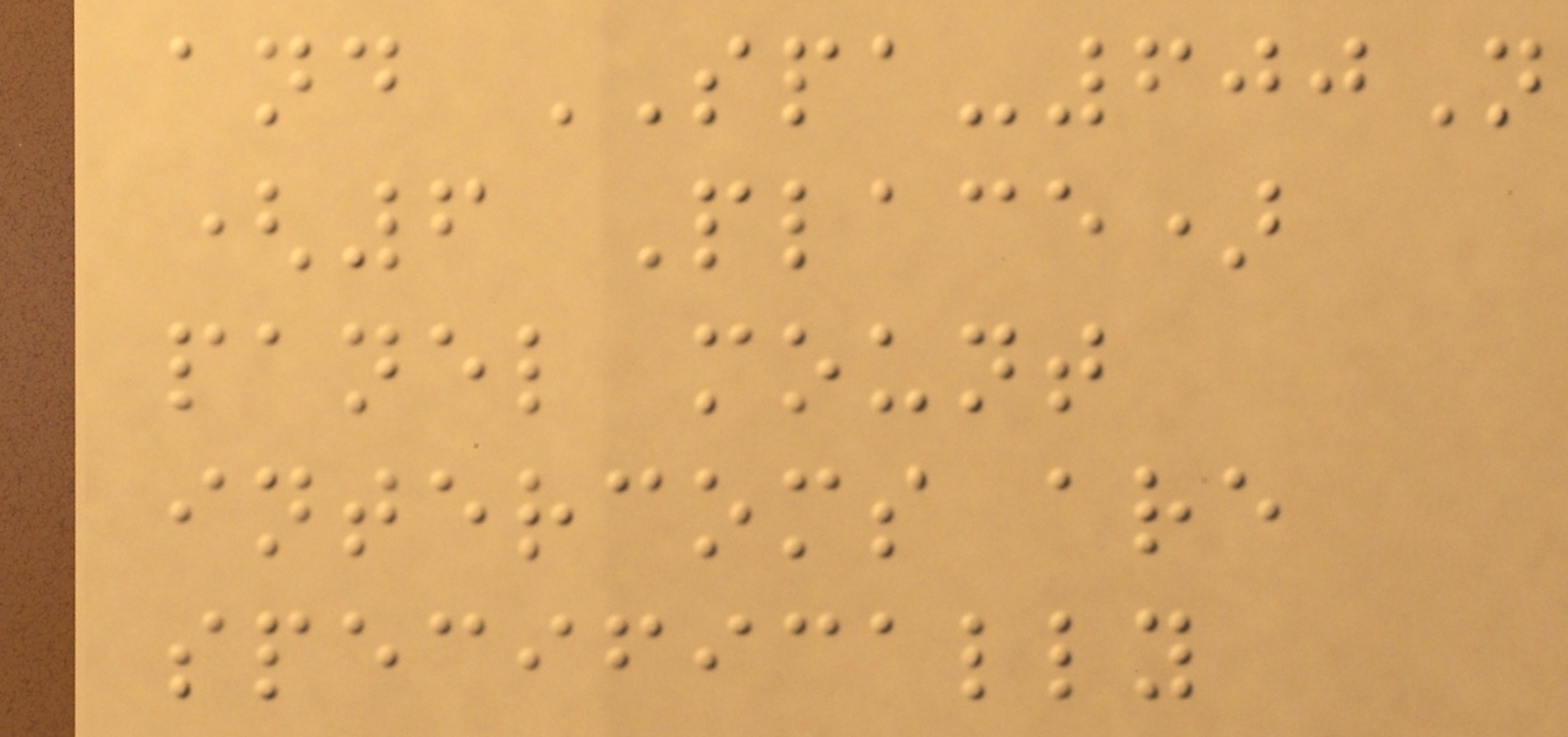and SPA-600N
(6 Place)
panel mount
intercoms are
specifically
